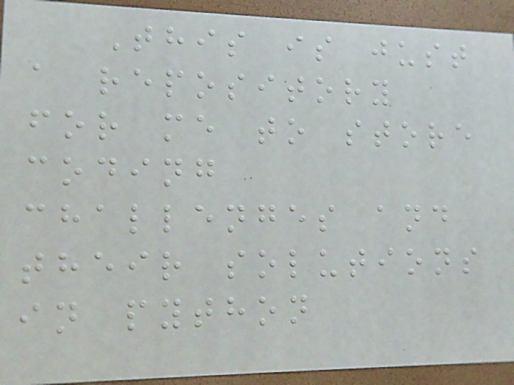This is just
a repository
for me to store
coding
challenges and
their solutions
in python
